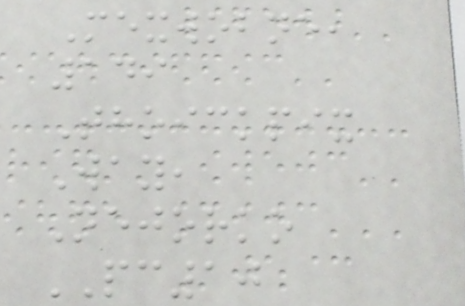Mexwobne,
149
Thoickpix
Way,
Nejorko
PC10
